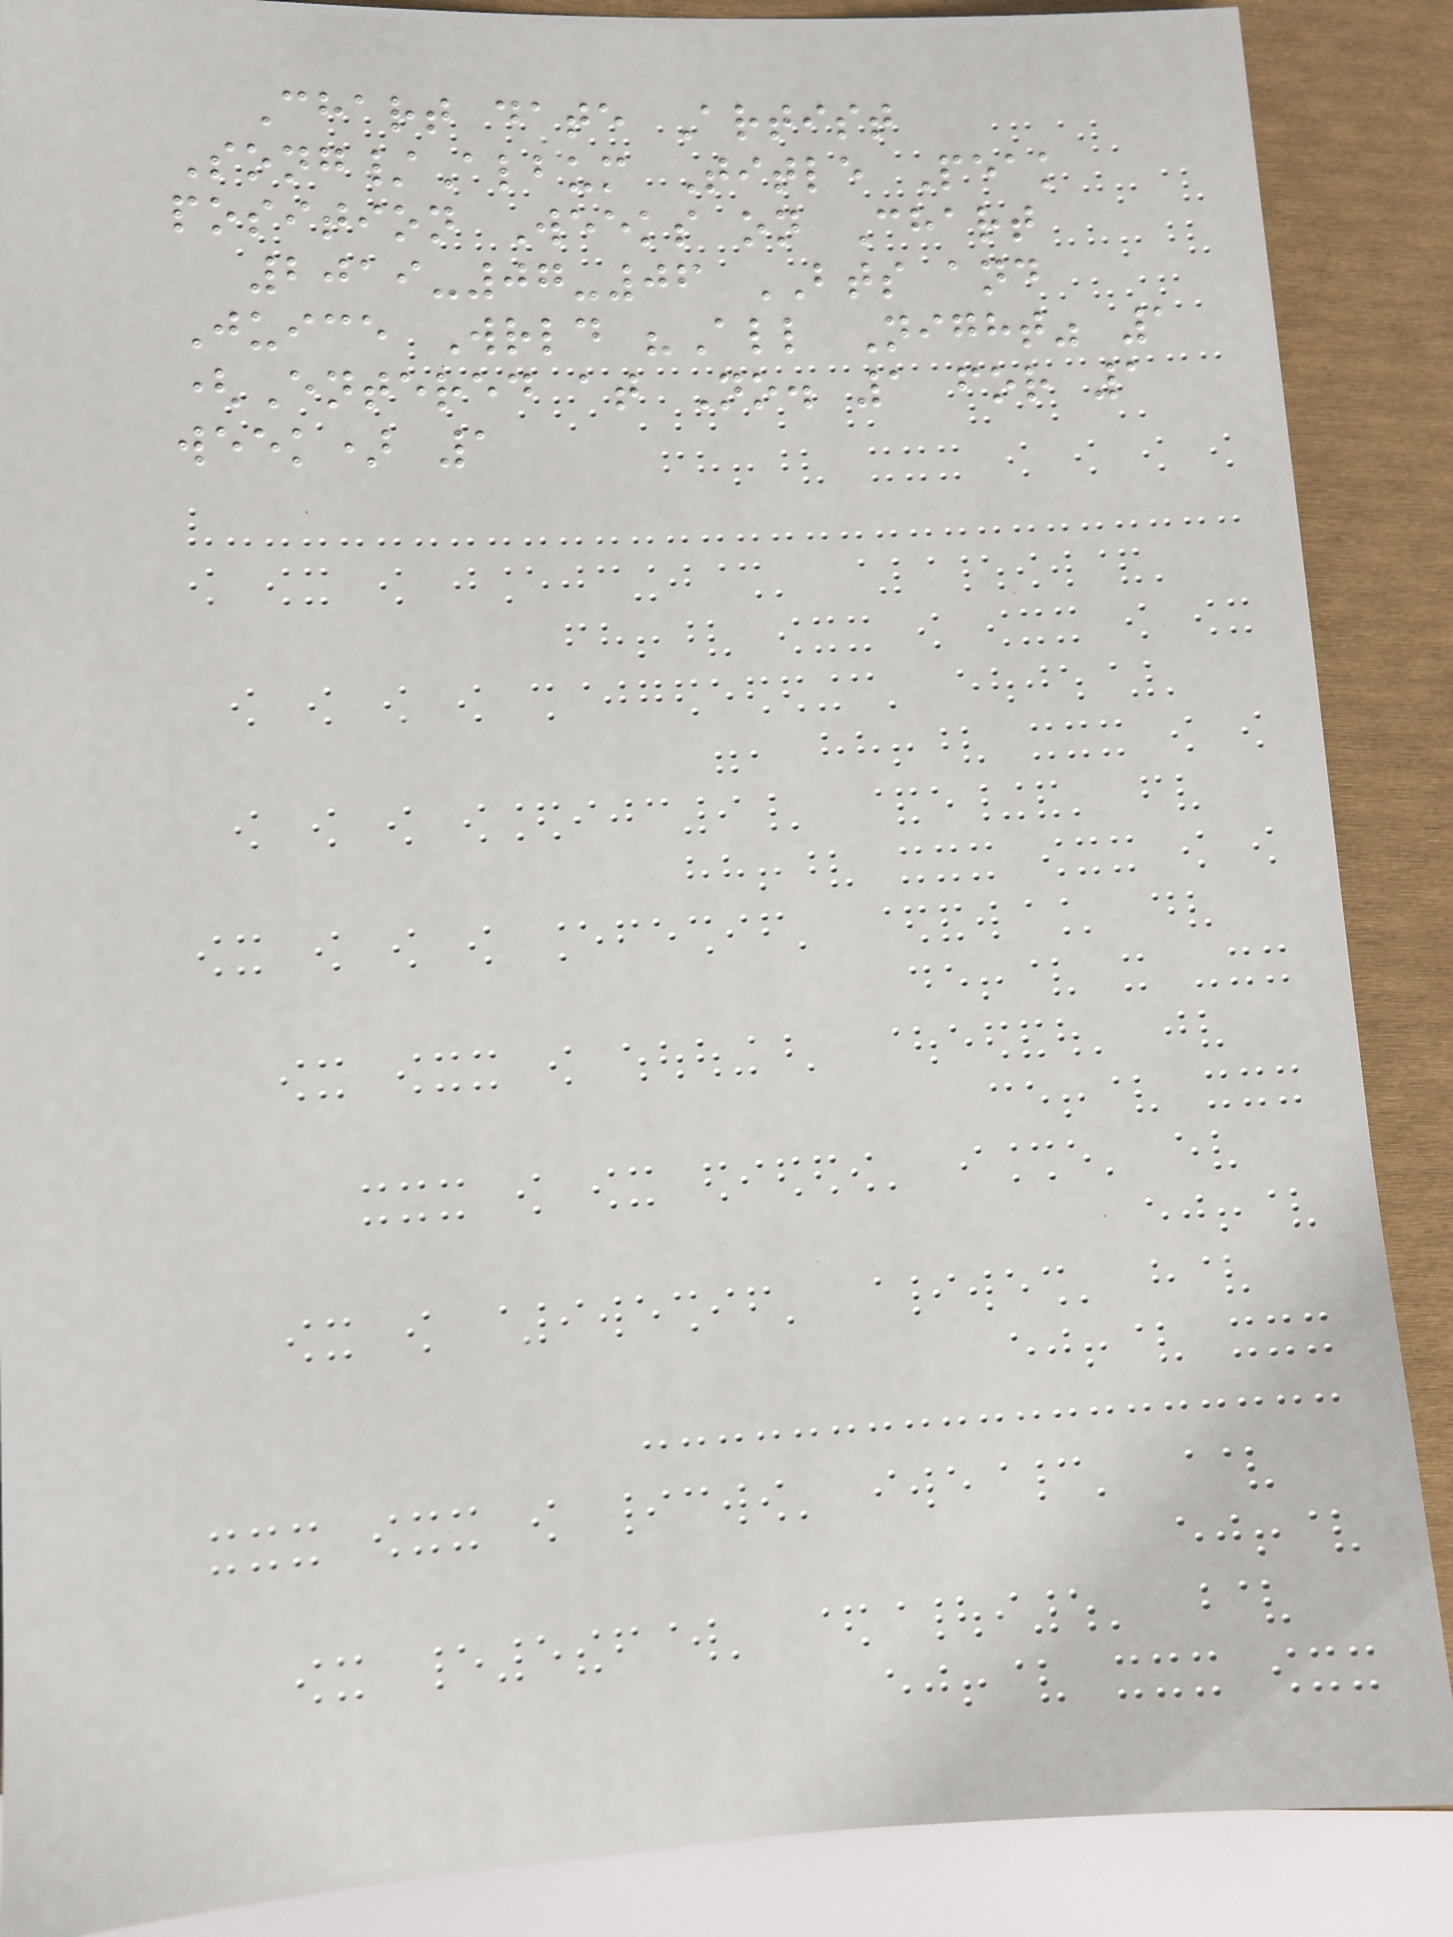Chart date Artist
Song/Album Title Peak
position Weeks on Chart
2019-07-06 BTS and
Juice Wrld "All Night" 1
(Entered at No. 1 for 1
week) 1
